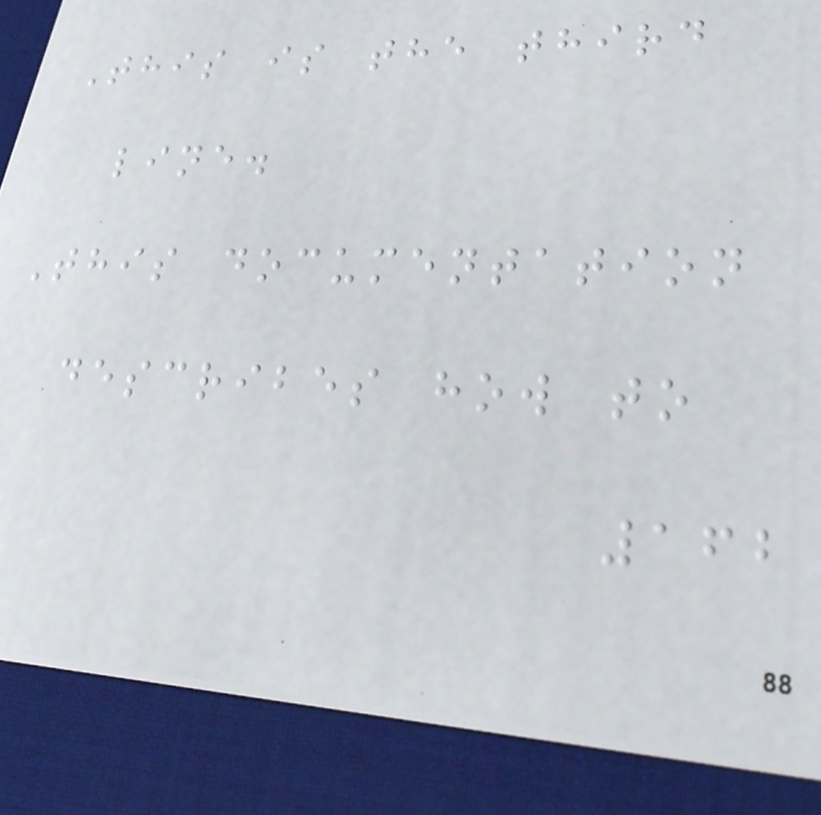This is the third
line.
This documentation
describes how to
162
